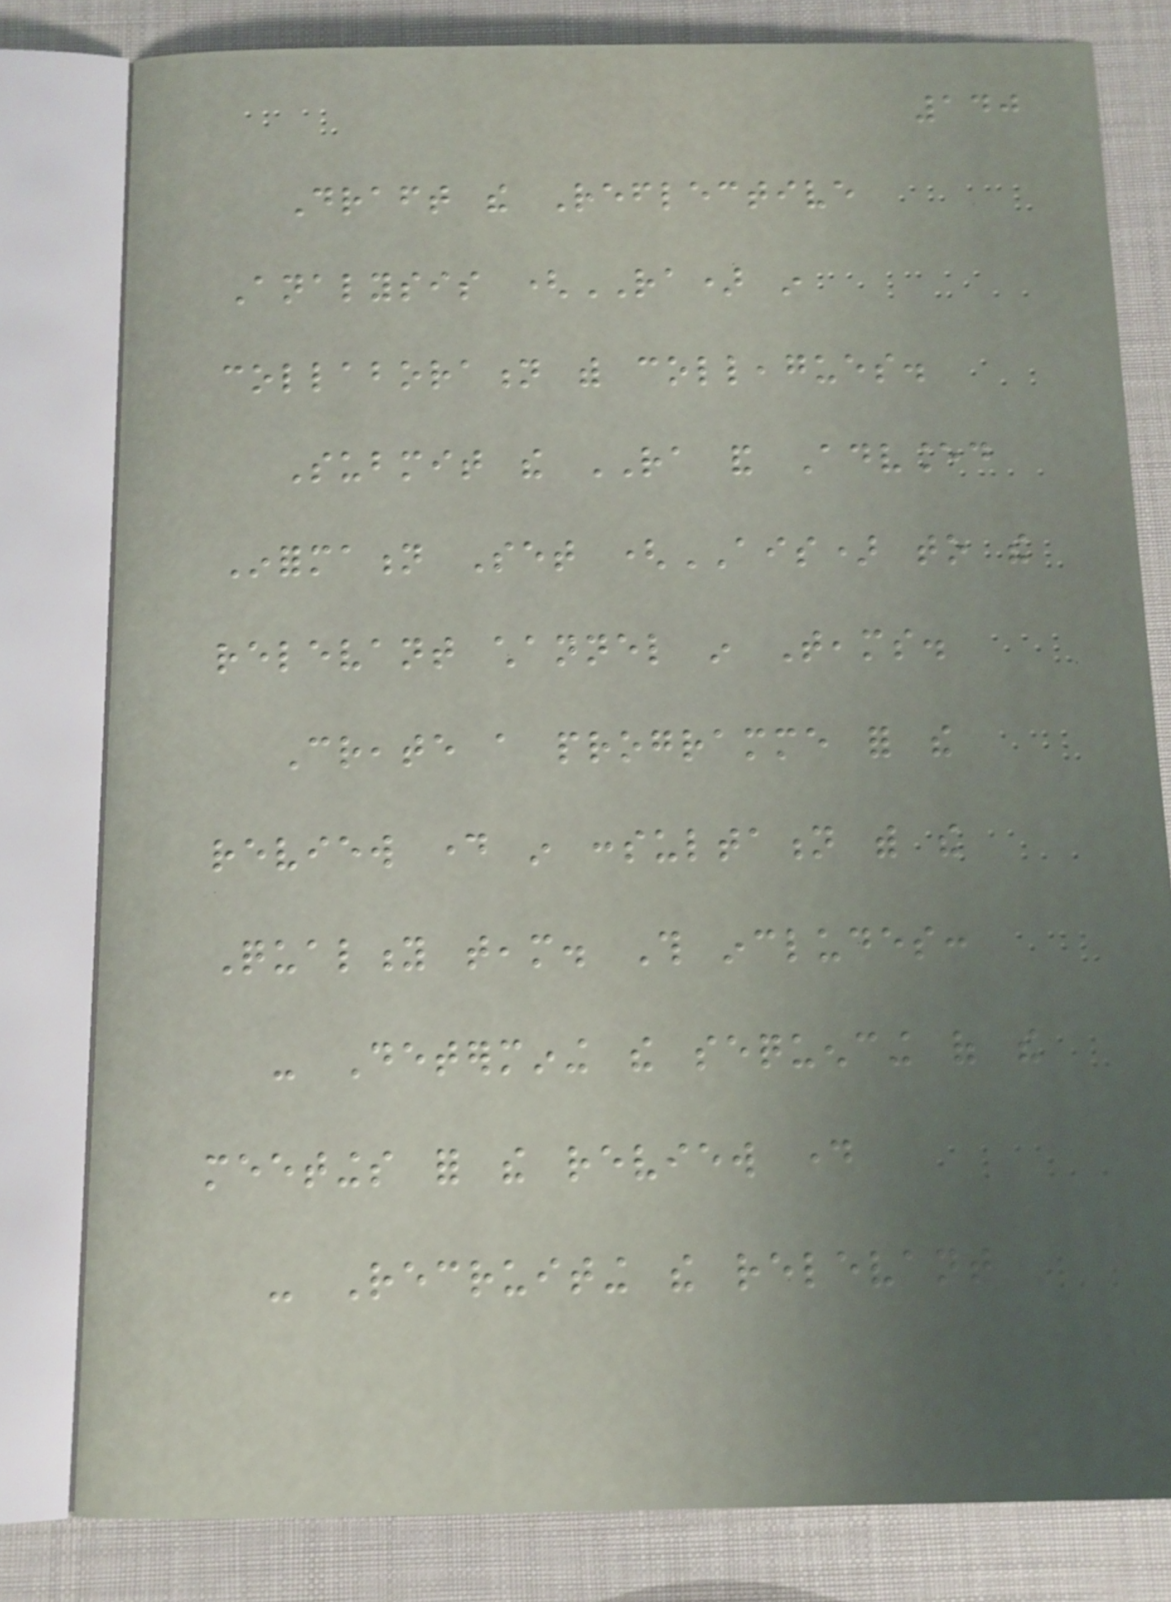140
Draft the Reflective
Analysis (RA) in
collaboration with colleagues.
Submit the RA and Advanced
Information Set (AIS) to the
relevant channel in Teams.
Create a programme for the
review day in consultation with the
Quality team. This includes:
- Determining the sequencing of the
meetings for the review day
- Recruiting the relevant
